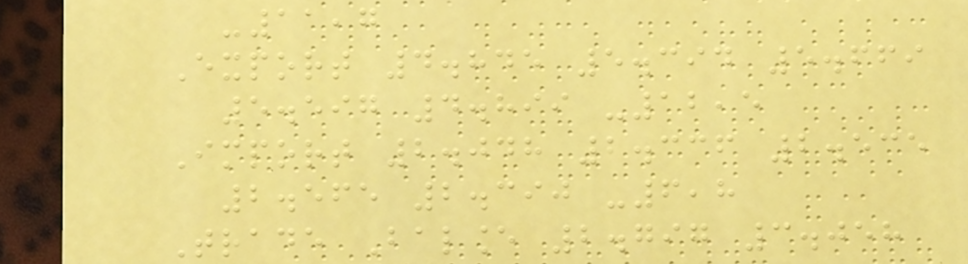-11,7
Export 4.845 5.394 5.669
5.597 4.899 -12,5
Import 2.048 2.336 2.535
2.565 2.390 -6,8
Trade Balance 2.797 3.058
